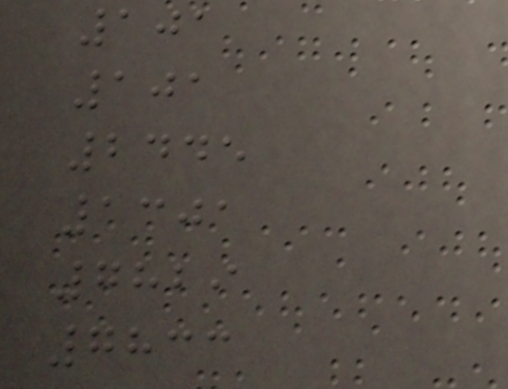101
101
2445
1301
7829
7833
